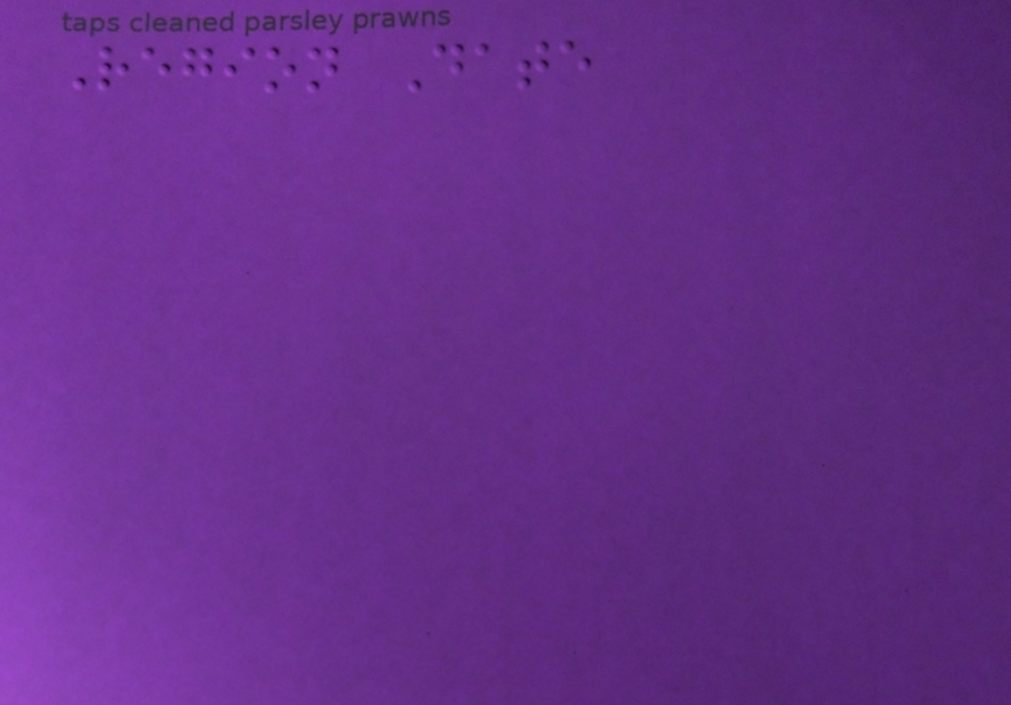Region Date
